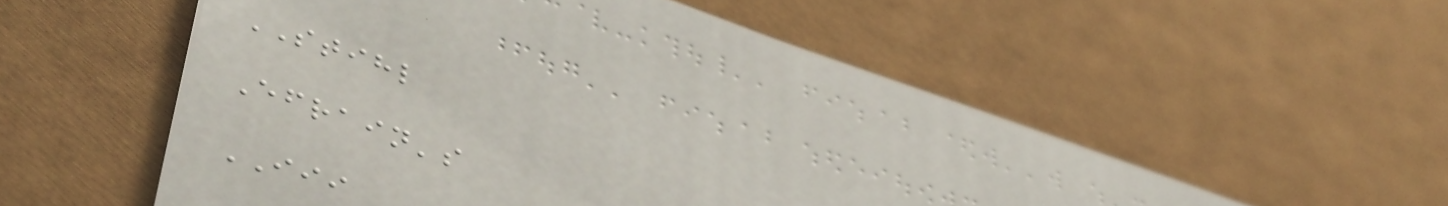STIHL
Efrain's
III
